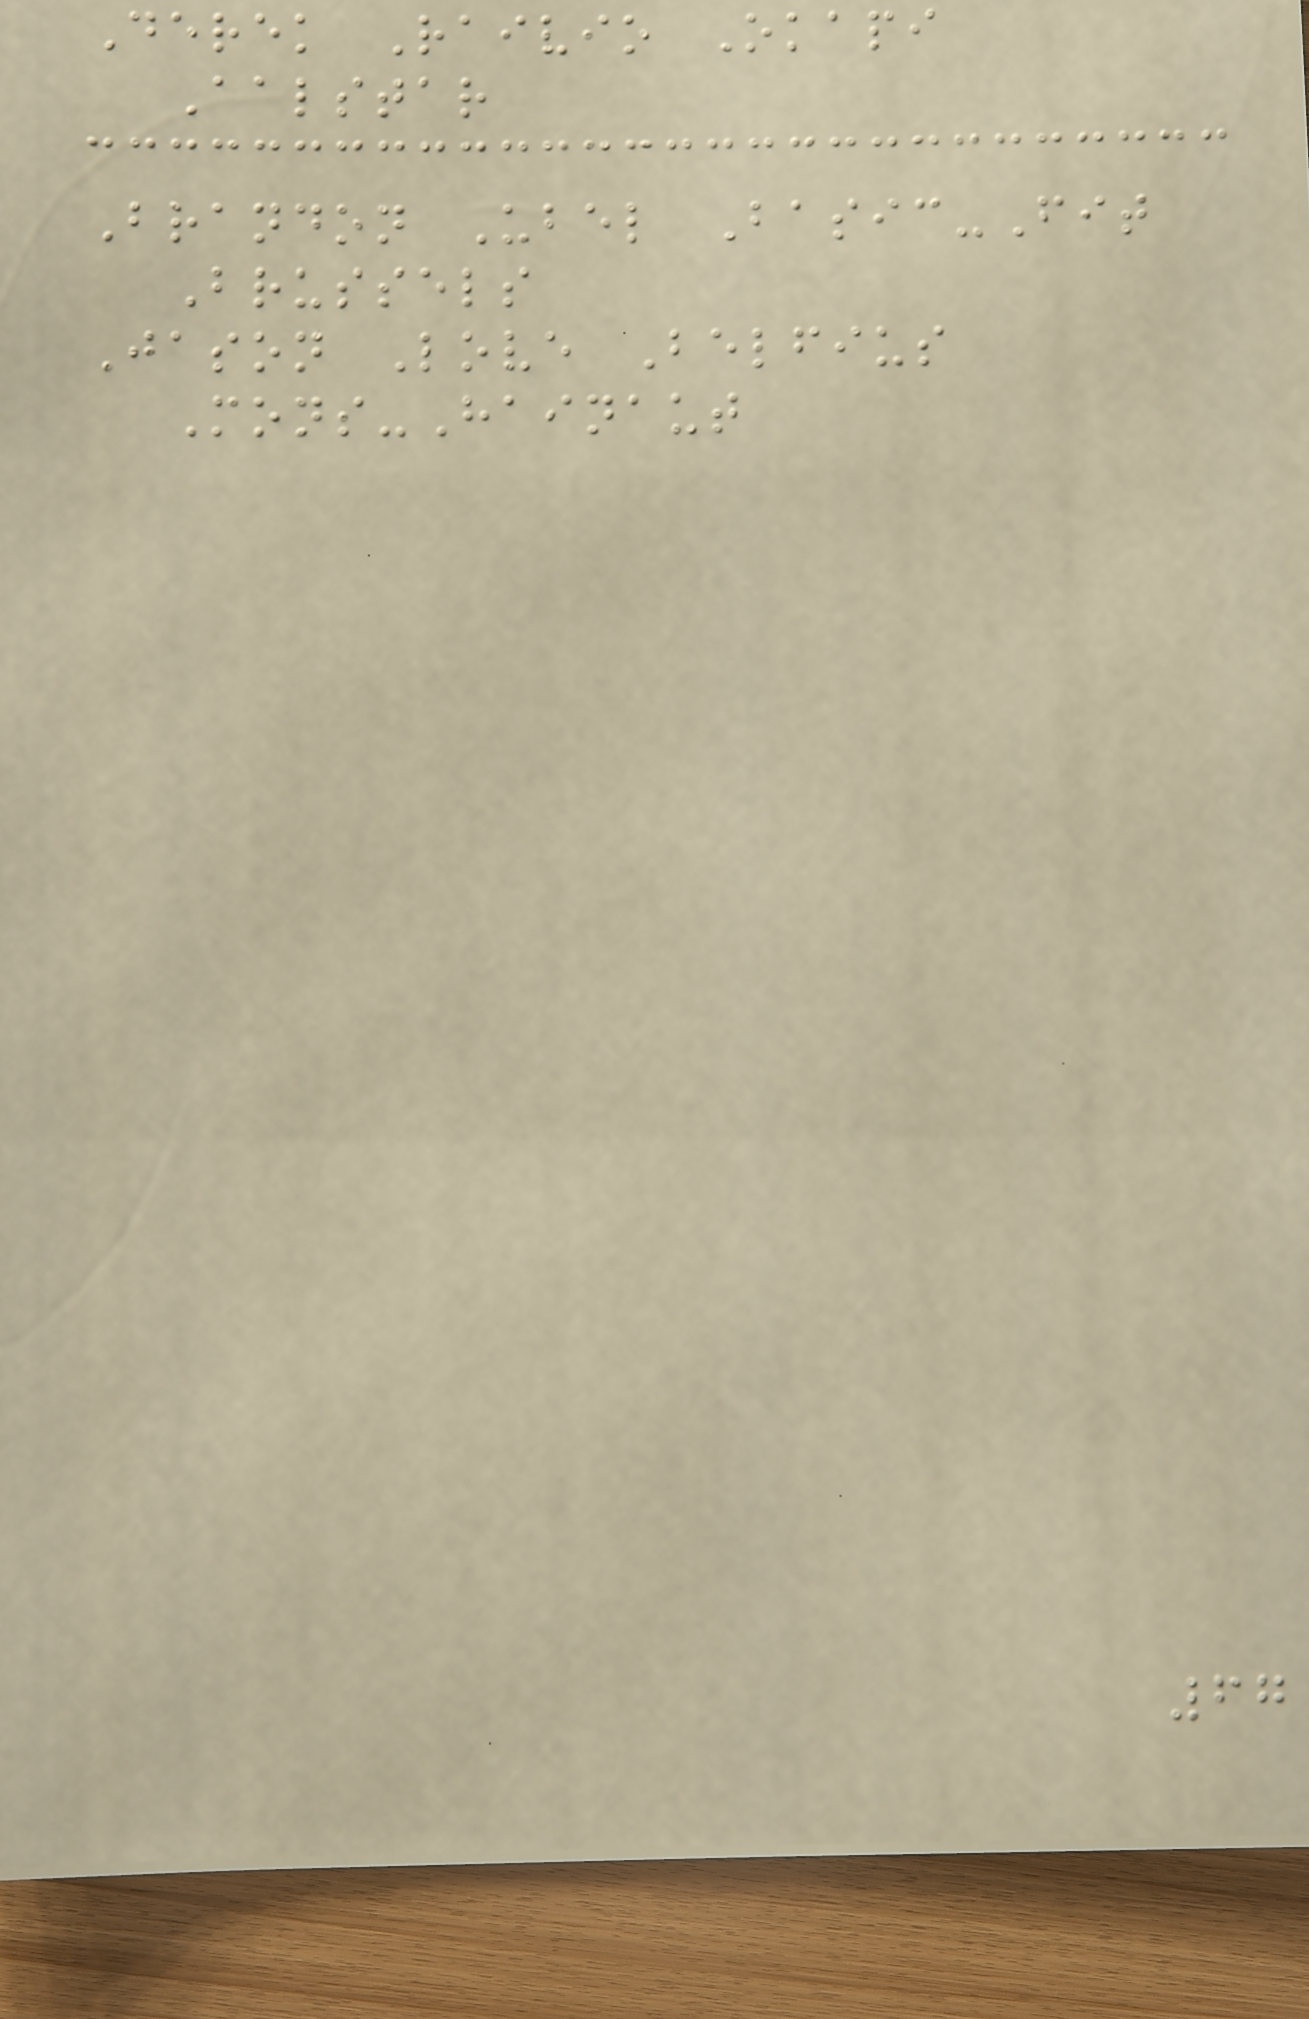Derek Raivio Okapi
Aalstar
Brandon Ubel Basic-Fit
Brussels
Jason Love Belfius
Mons-Hainaut
67
